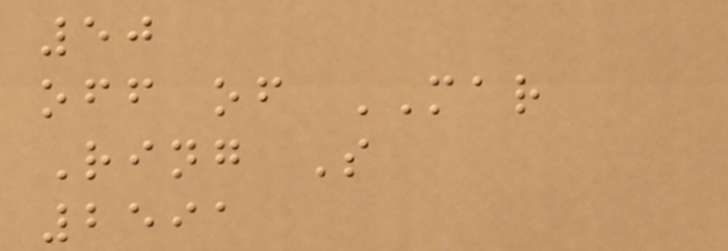50
off of MAR
Ring S
2591
